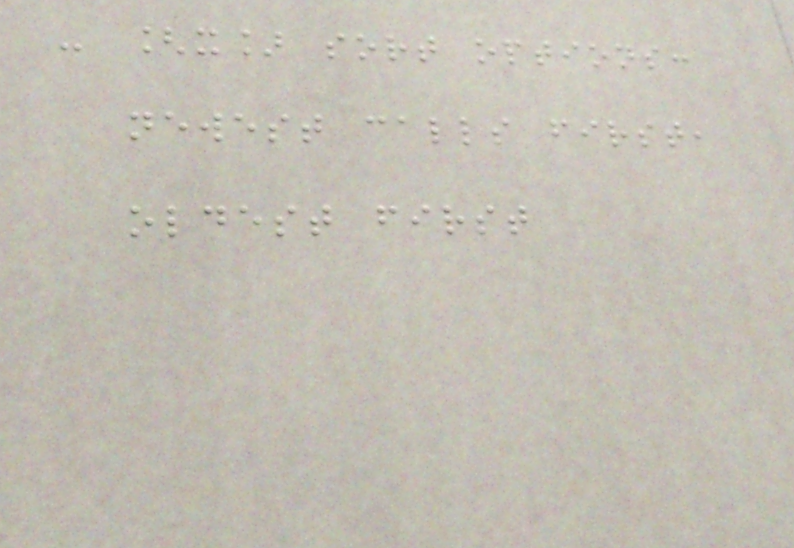- [x] sort options:
newest calls first,
oldest first
